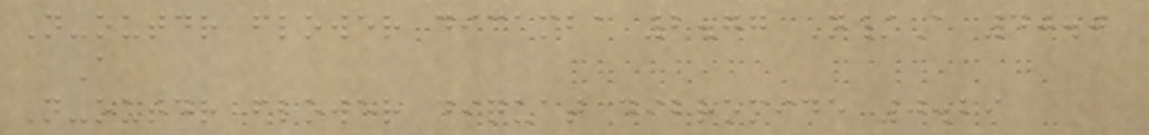N-outdr flower dicamba 2.77 N/A 40.0
A
N-outdr flower diquat dibromide 0.29
